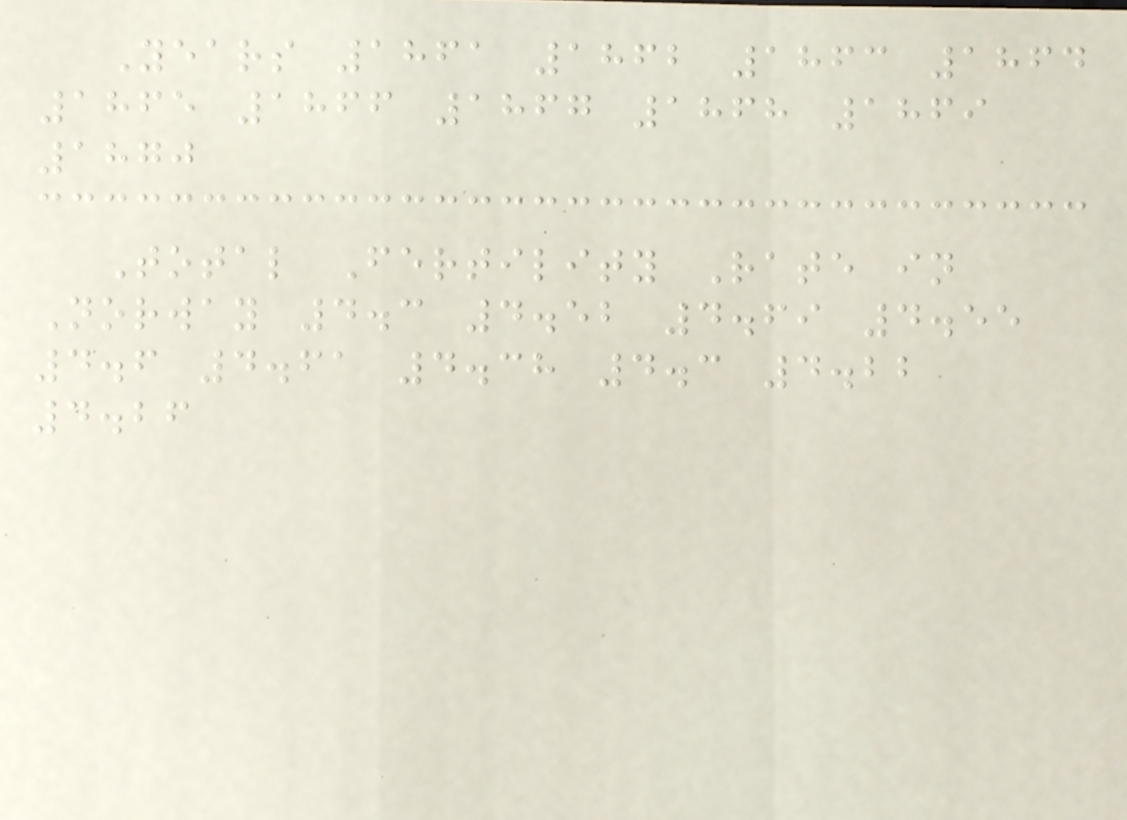Years 1861 1862 1863 1864
1865 1866 1867 1868 1869
1870
Total Fertility Rate in
Norway 4.3 4.52 4.69 4.55
4.6 4.61 4.38 4.3 4.22
4.26
